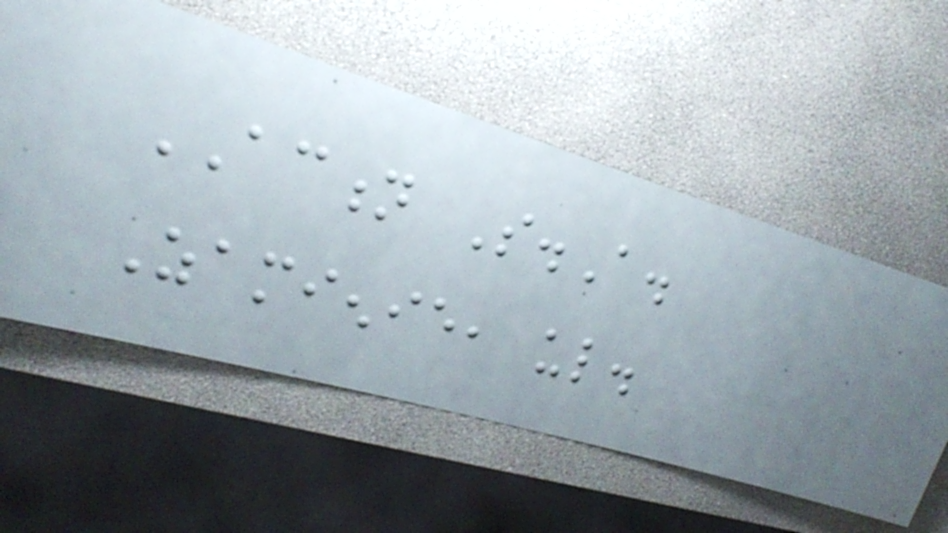ACTION S.A.
Zamienie, ul.
